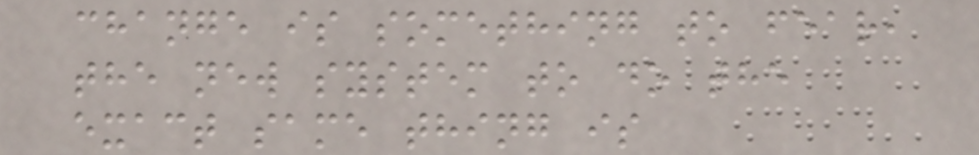change is something to fear,
the new system to do the
exact same thing is
